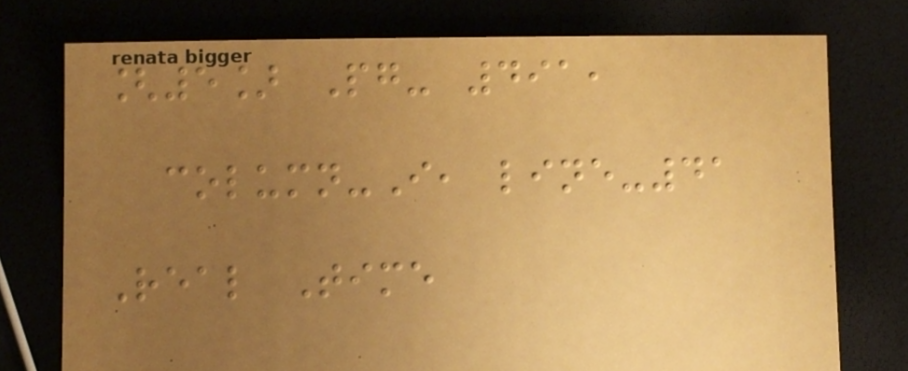[5] Pg- 491,
column-I, line-41
Real Time
